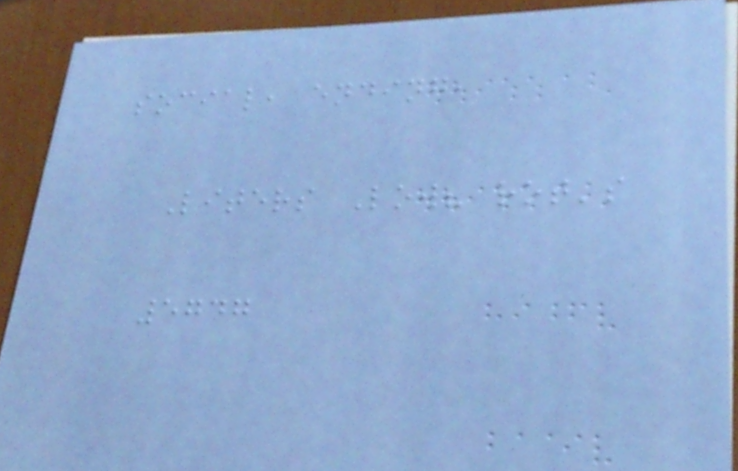social, ending,
Liters Low? rot's
5747
